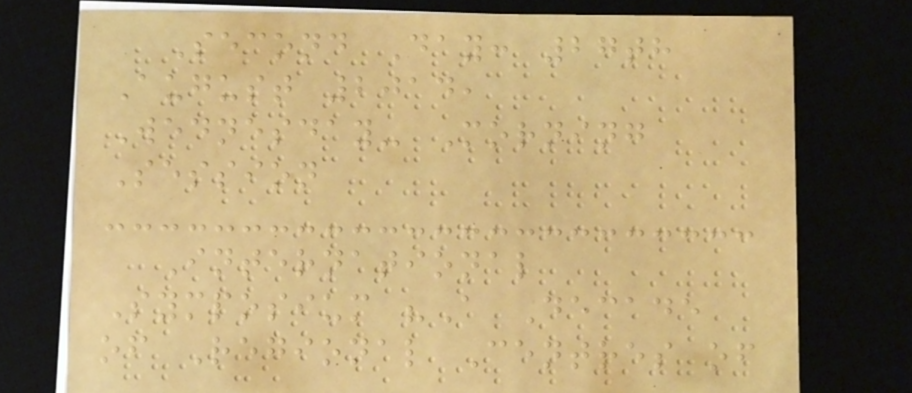Second Day: 27th
August 2014,
Wednesday- Morning
Session
International
Symposium "A Decade
of Regional Centres of
